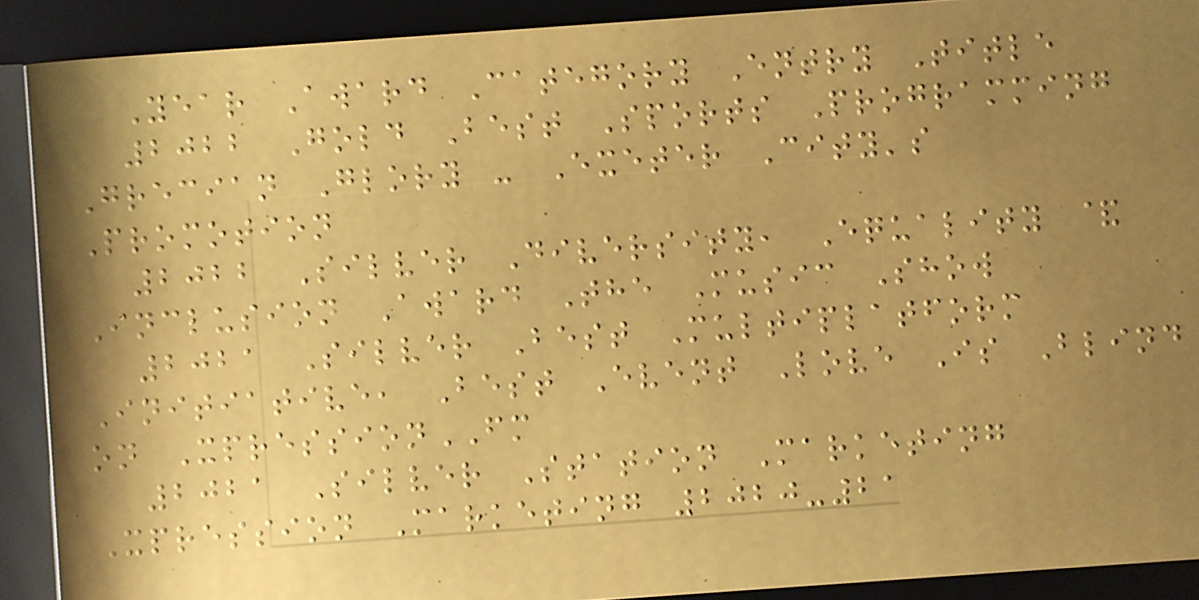Year Award Category Entry Title
2022 Gold Best Sports Programming
Grecian Glory - Exeter City's
Promotion
2022 Silver Diversity, Equality &
Inclusion Award The Music Show
2021 Silver Best Multiplatform
Initiative, Best Event Love Is Blind
on XpressionFM
2021 Silver Station Marketing
Xpression Marketing 2020-21
